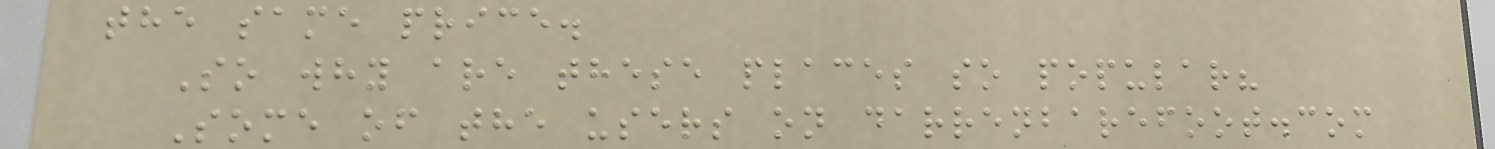the same price.
So why are these places so popular?
Some of the users on darrenbarefoot.com
